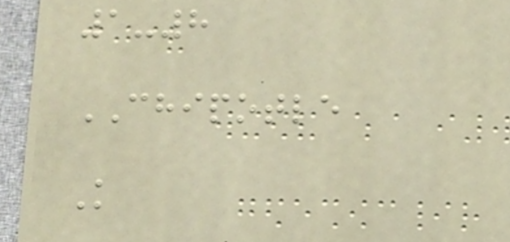1-8
CHIPOTLE
K
